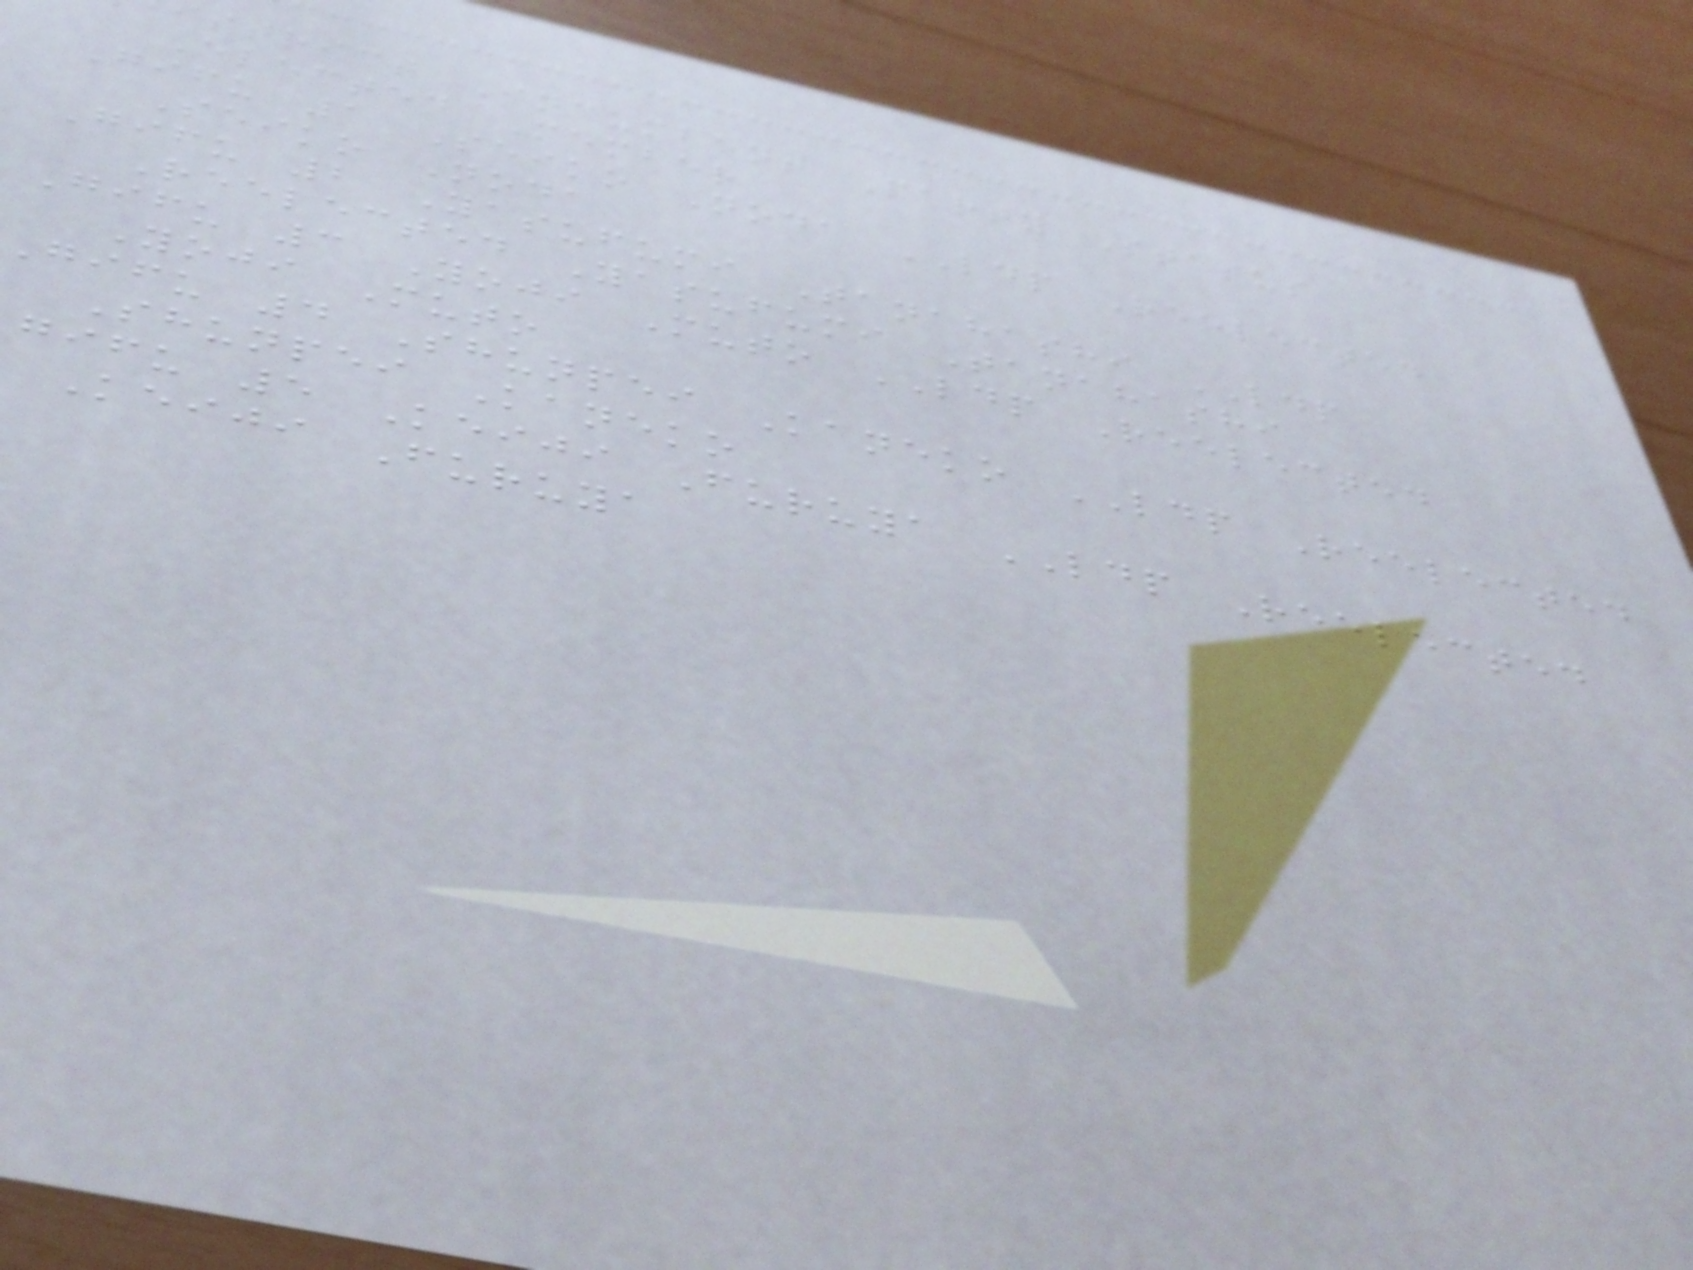strict Incumbent Party Status
Elected Member
Gifu 1 Seiko Noda LDP Reelected
Seiko Noda
Gifu 2 Yasufumi Tanahashi LDP
Reelected Yasufumi Tanahashi
Gifu 3 Yoji Muto LDP Reelected
Yoji Muto
gifu 4 Shunpei Kaneko LDP Reelected
Shunpei Kaneko
gifu 5 Keiji Furuya LDP Reelected
Keiji Furuya
